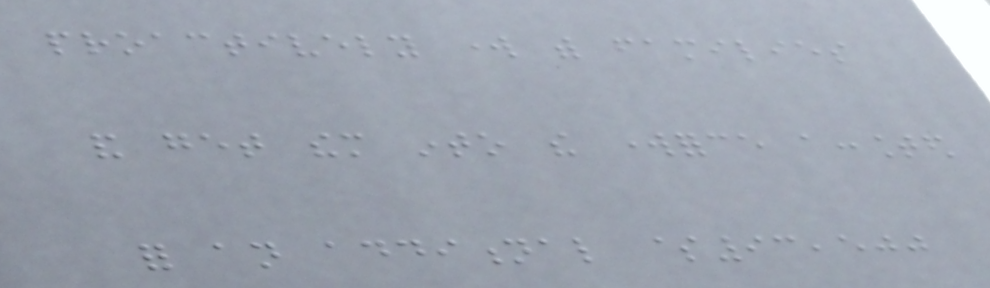proactively work with families
and get them into the workforce accounted
for an additional $93,500
